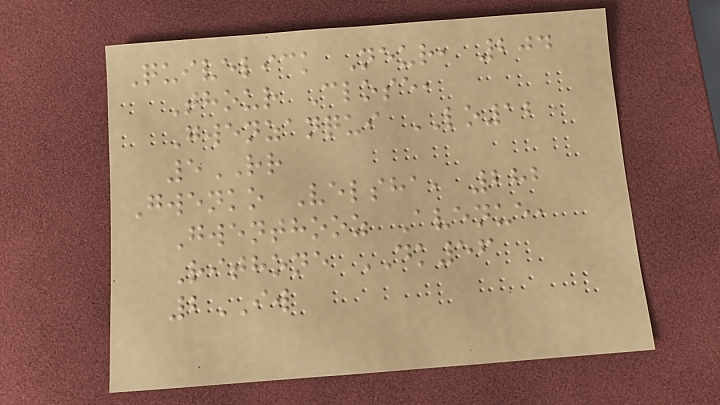Quivelick Neur, 204
Thour Close,
Gwenzanqui LO12
5RR
Gwenko Velsha, 282
Gwenthooz Avenue,
Rithone DK56
2IW
